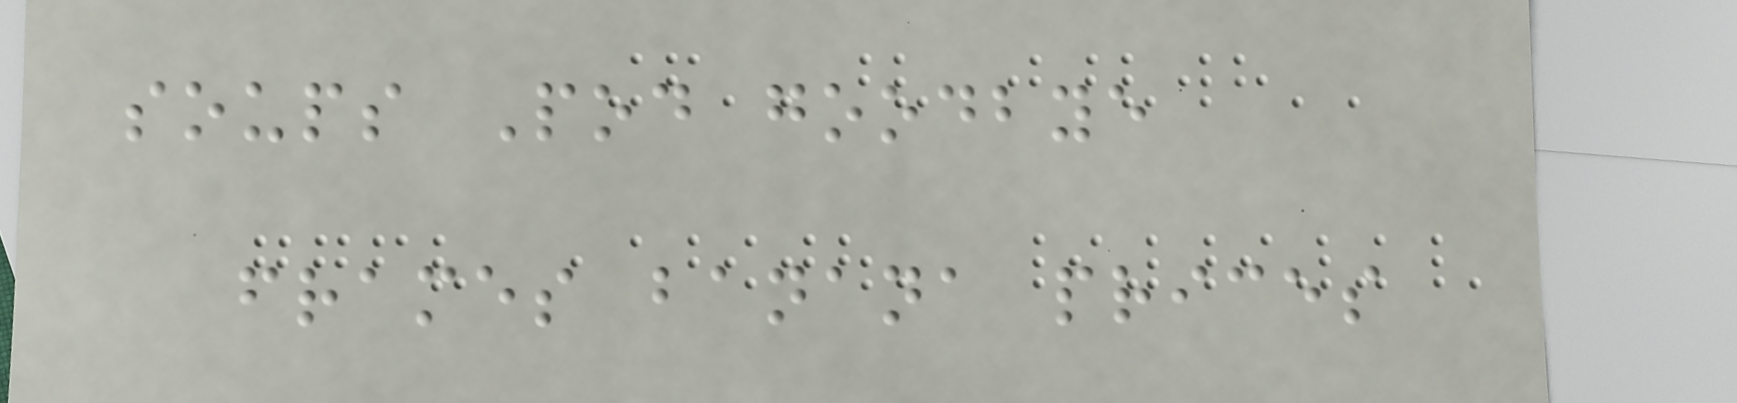soups Pod goodbye
frames banana prices
